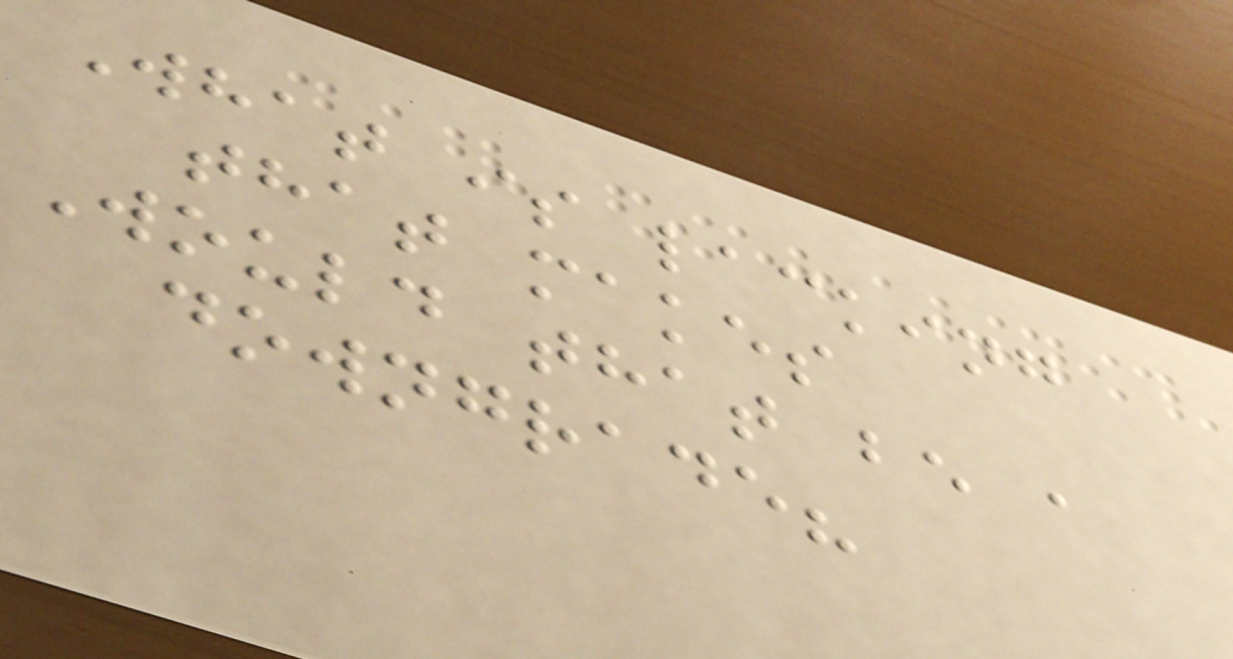What is lacking
that makes
Would that be a
downgrade?
